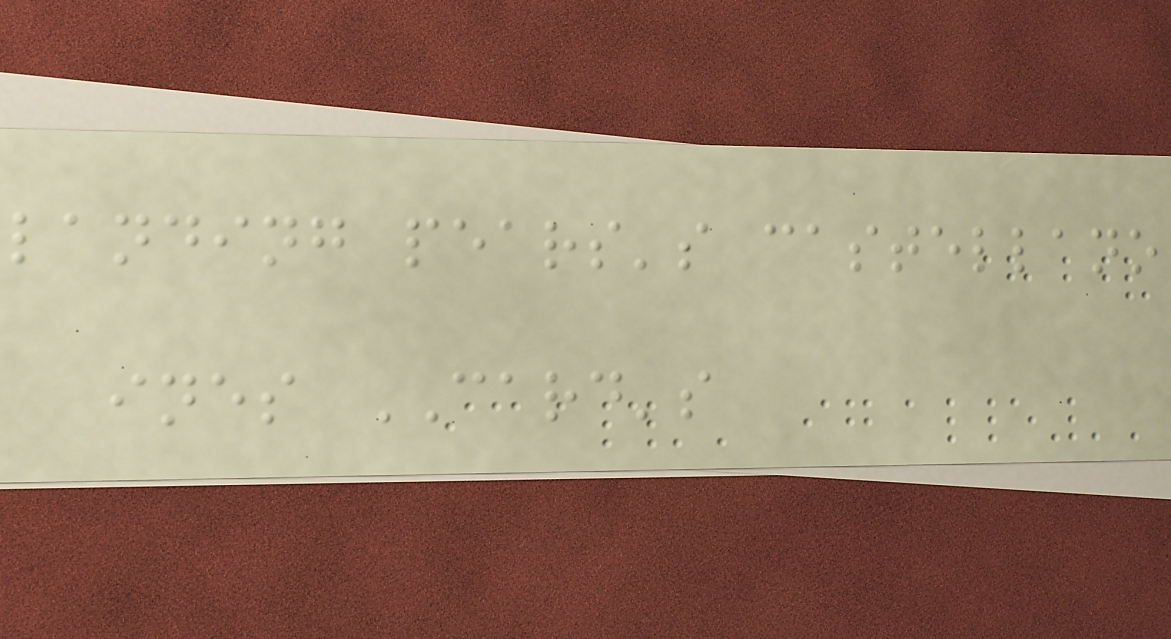landing pears's castellano
ines CARD's
